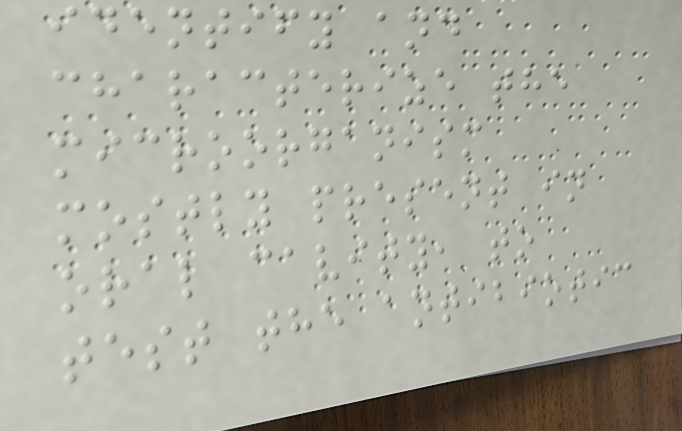identify and
characterize the
microorganism
mostly present in
oral cavity, to
test the antibiotic
